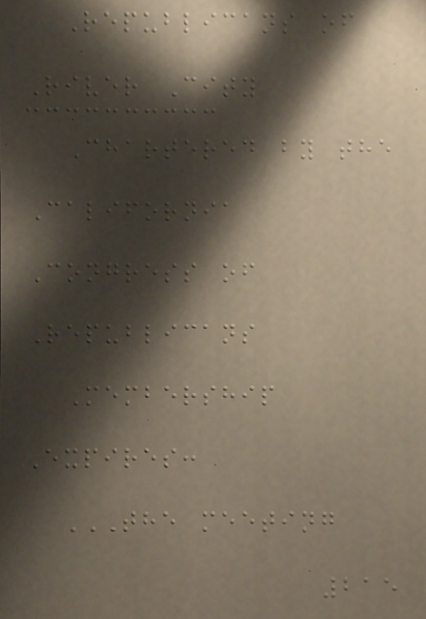Republicans of
River City
Chartered by the
California
Congress of
Republicans
Membership
Expires:
THE MEETING
215
